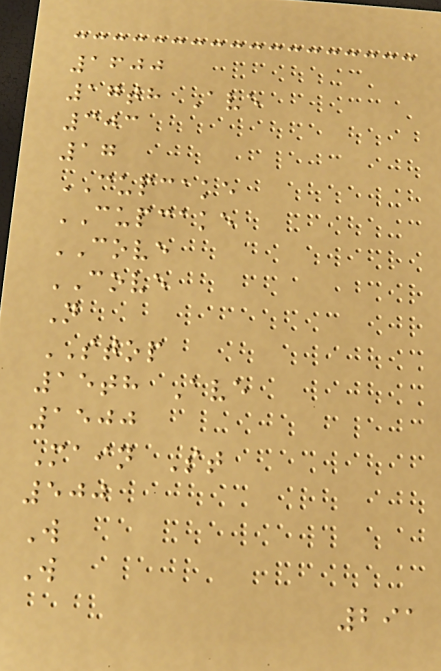1600
17th Ave
303
17
CUPCAKE
CUPCAKE
COVE
COVE
N
STOP
15th Ave
1500
Main St
500
W
W
291
